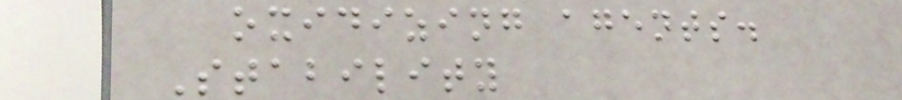oxidizing agents.
Stability
